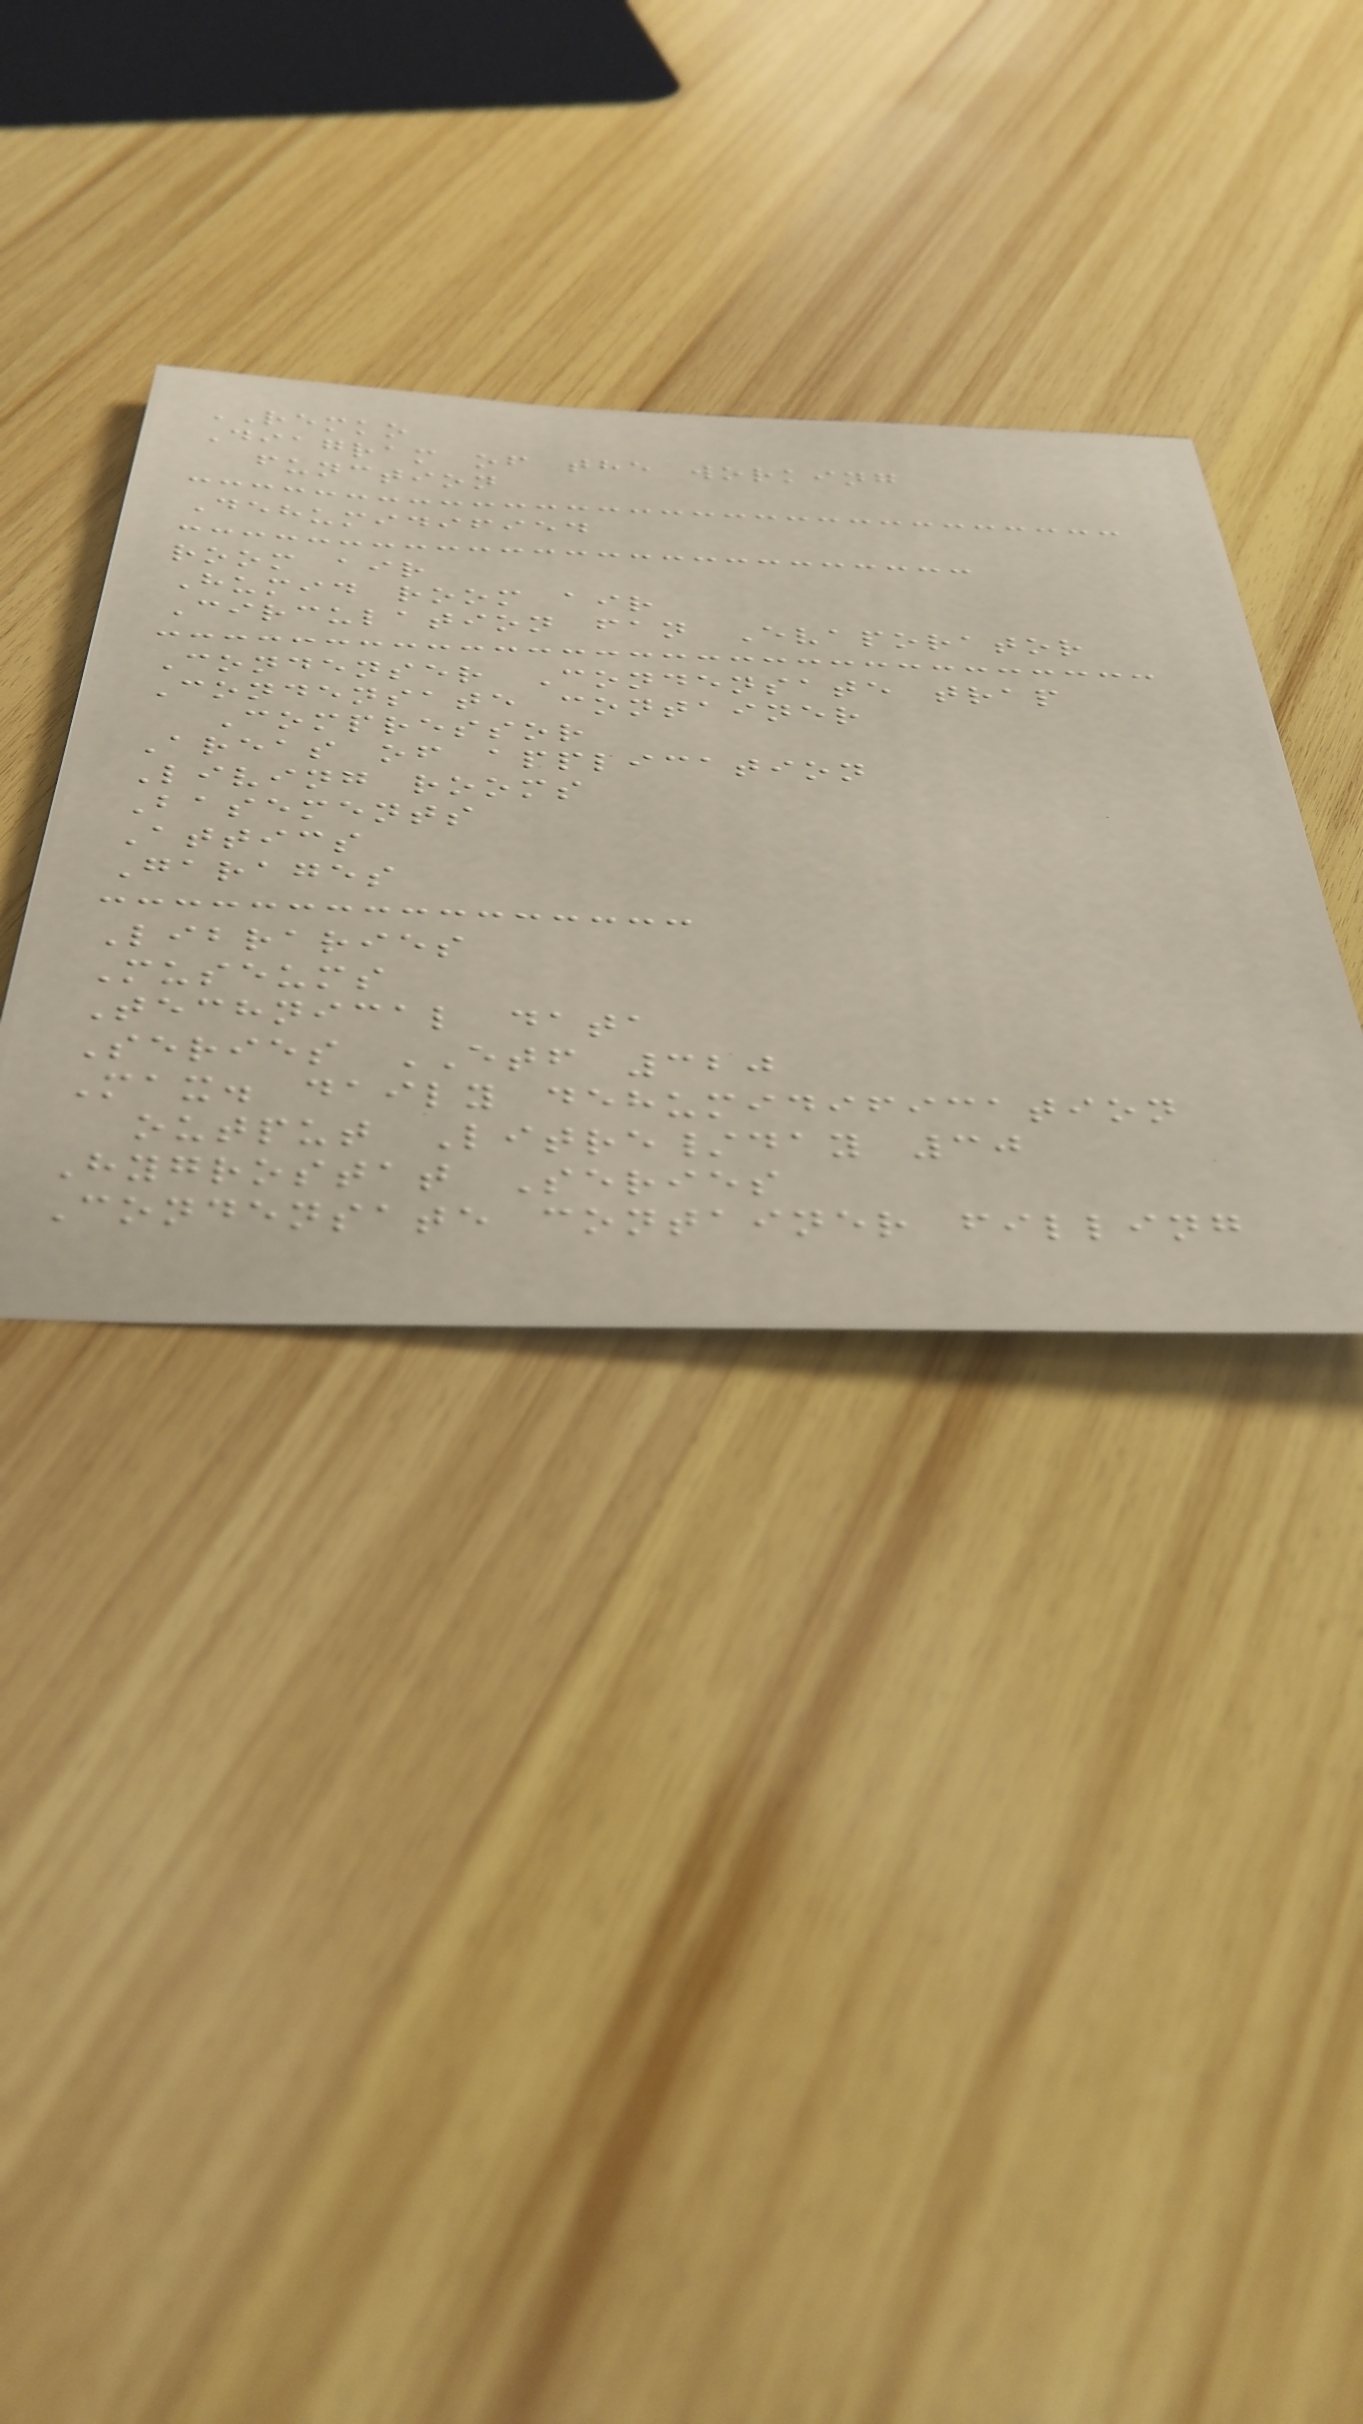REMKO
Diagram of the working
function
Dehumidified
room air
Humid room air
Circulation fan Evaporator
Condenser Condensate trap
Condensate container
Compressor
Areas of application
Living rooms
Basements
Attics
Garages
Libraries
Museums
Technical data
Series ETF 320
Max. daily dehumidification
output Litre/day 30
Hygrostat Series
Condensate container filling
